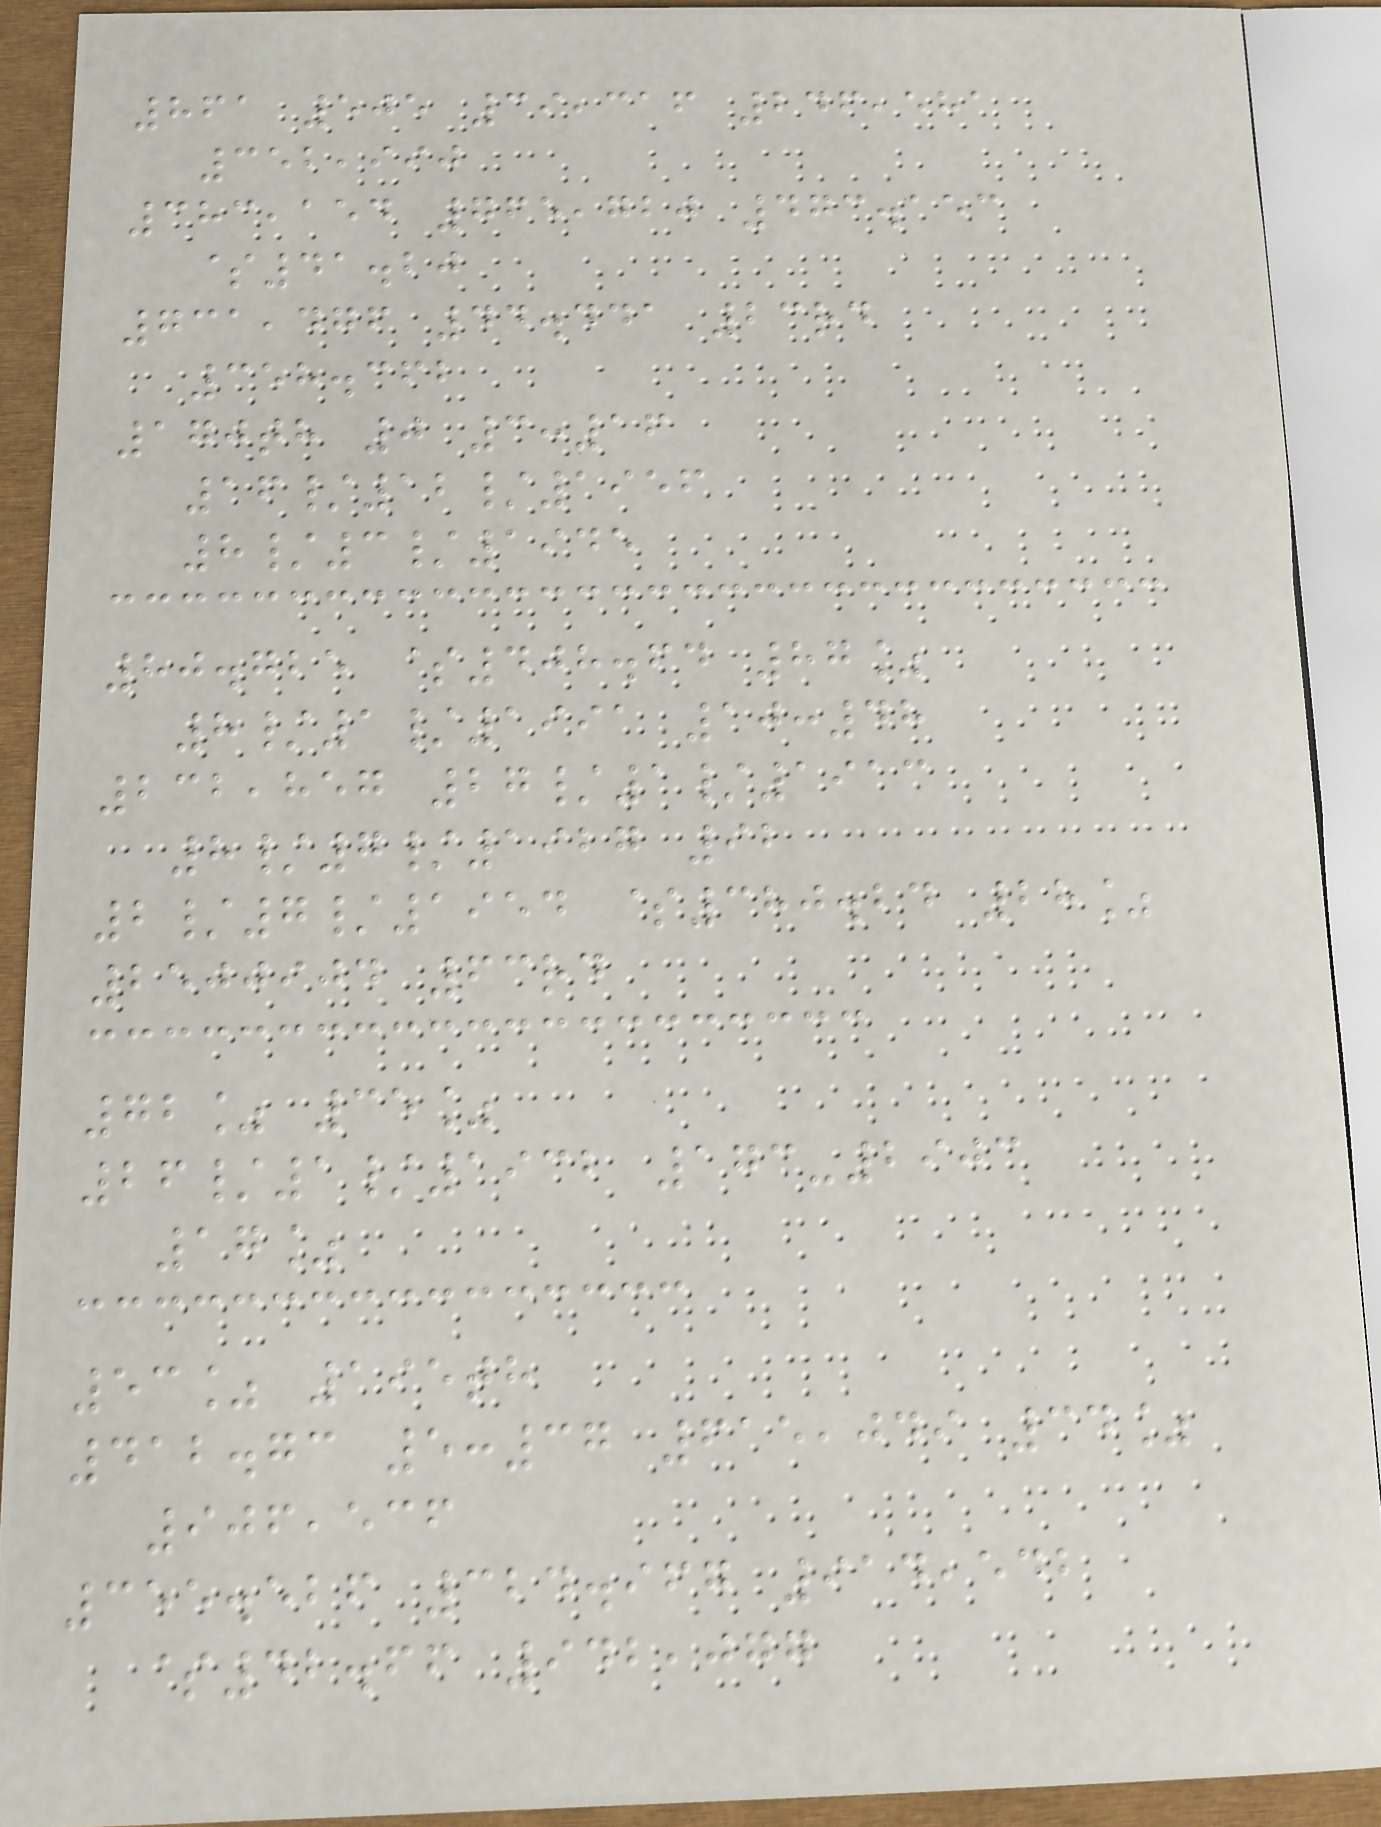861 505 39,316 246,581
352,990
383,154 765,720 473.153
$41.20
731,476 44.441 23rd
358.362
170th 0 3:16
16/12/1956
8/3/1945
80.725 $408.64 87%
8/1/1991 10:48
232,857 27/1/1913
8/7/1927 92
2/7/1954 $380.24 28%
2500904 63rd
72% 35%
26/1/1932 173-2903
17%
53% 195th
412.73 5:37 615,049 34%
906,536
355.526 324.967 914,542
$42.66 942,077
